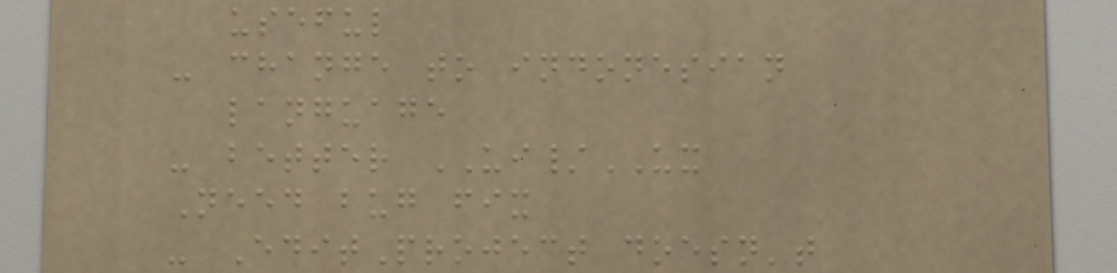useful
- change to indonesian
language
- better UI/UX
Need bug fix
- EditProject doesn't
